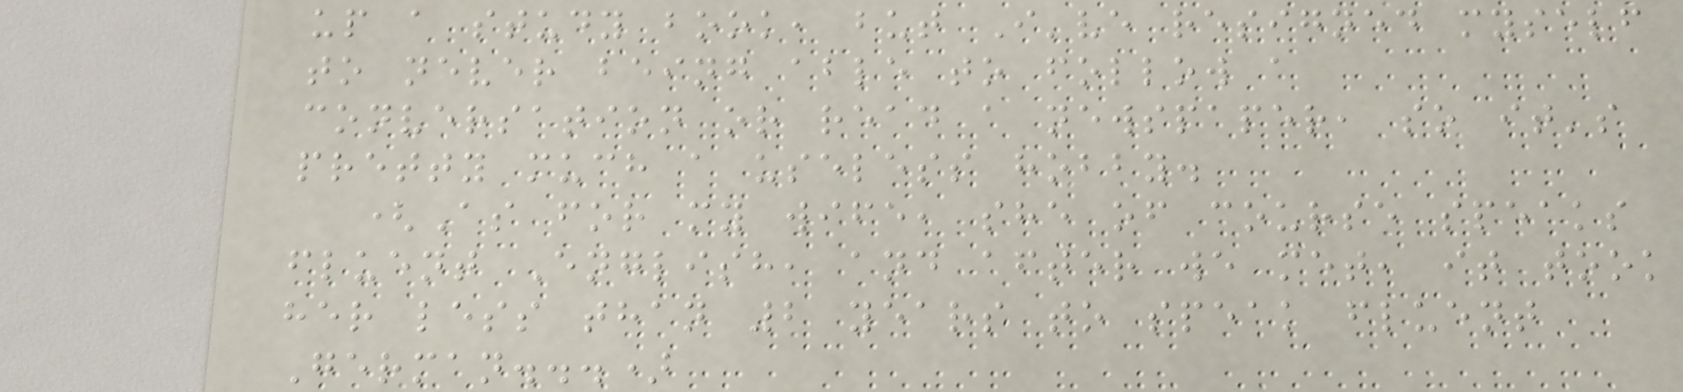up a study book, but I've resigned myself
to never being able to follow a
conversation or read a newspaper, so it's
pretty much a useless hobby.
(As for my wife, she of course speaks
fluent English, and after we met, it took
her less than 2 years to speak fluent
German...)
